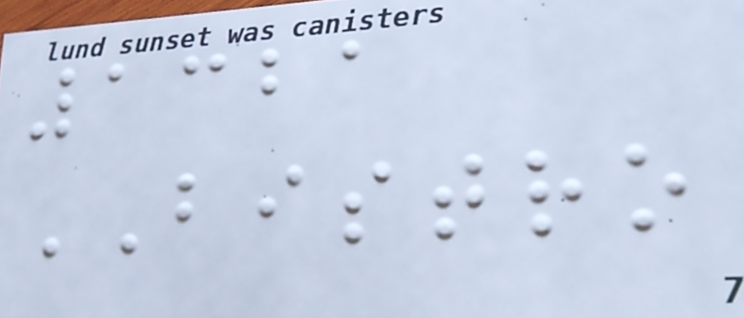1321
BISTRO
